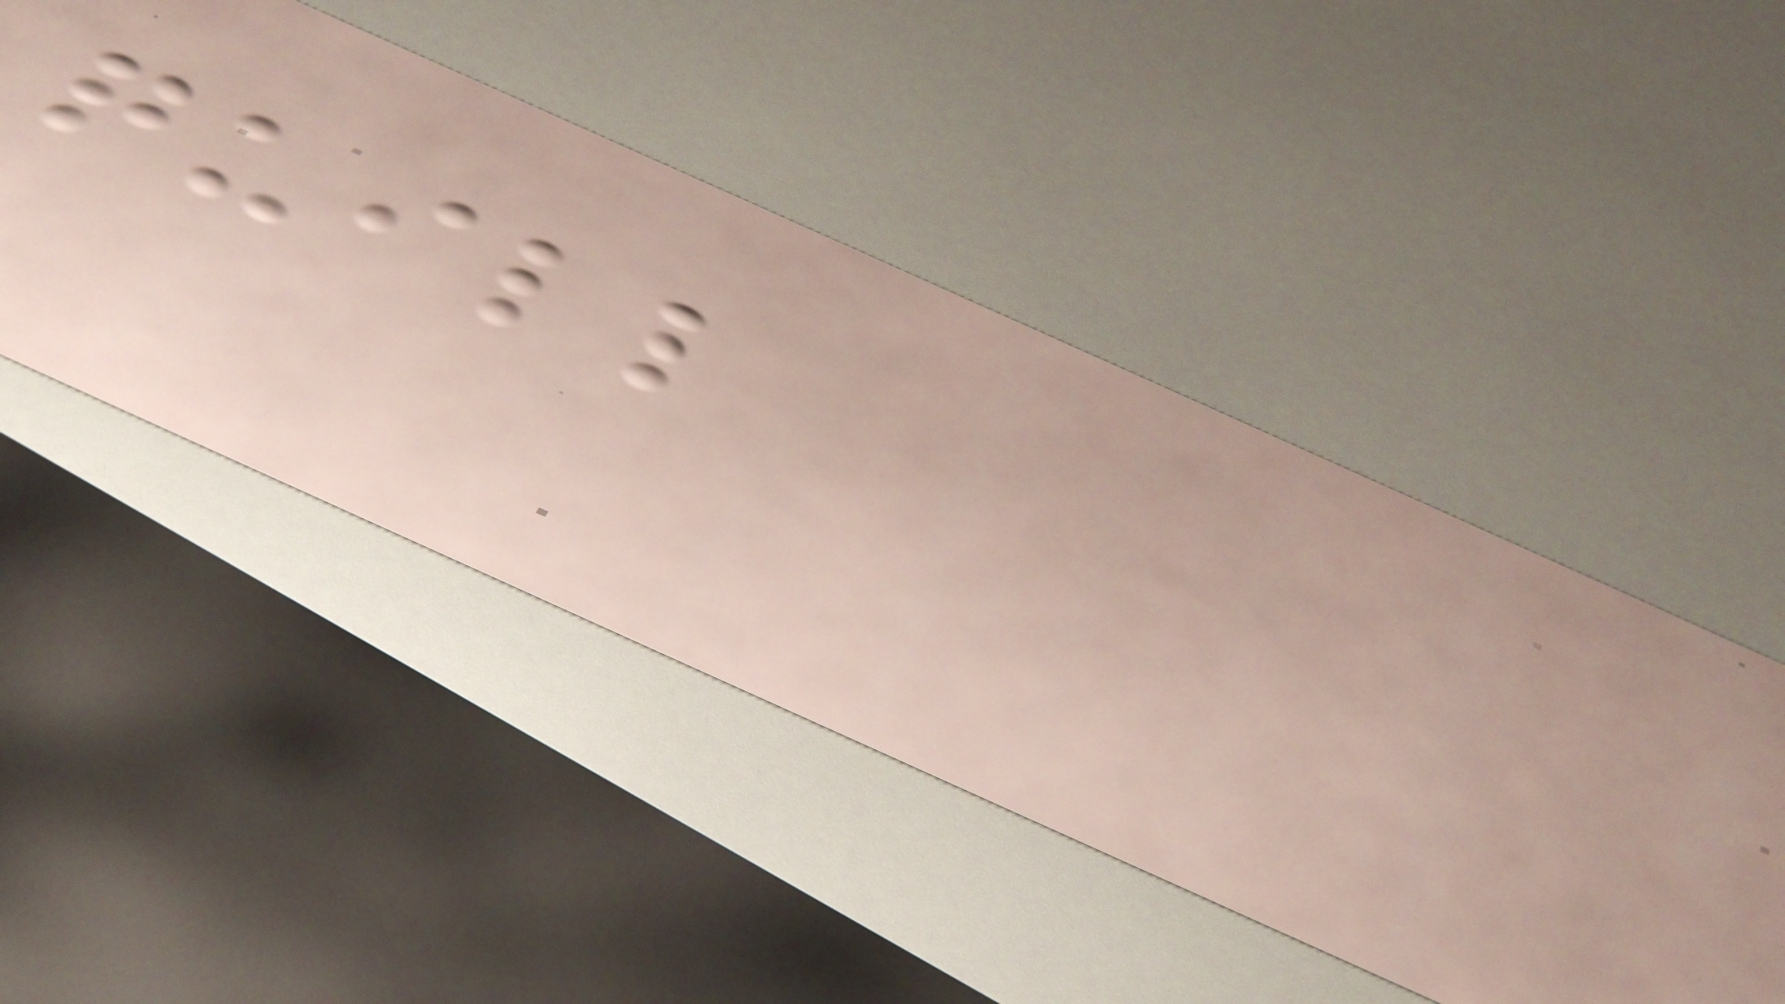quill
